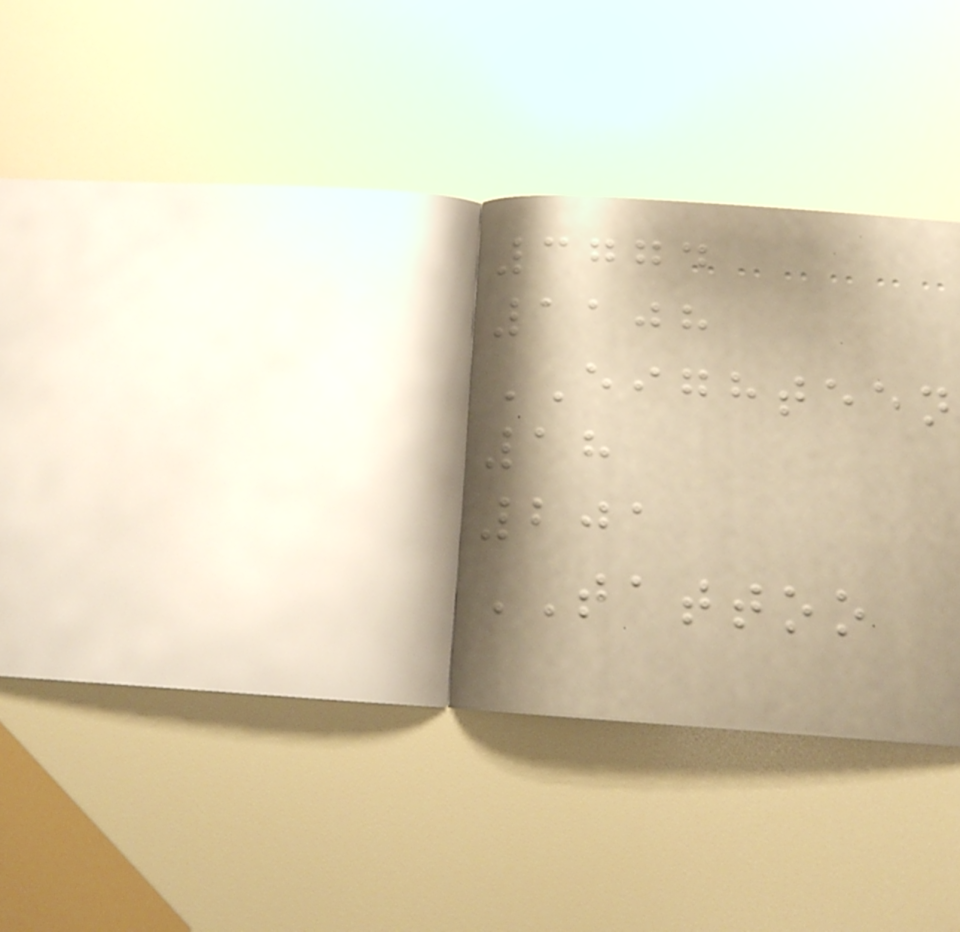3774
1108
EIGHTEEN
18
201
TATTOO
